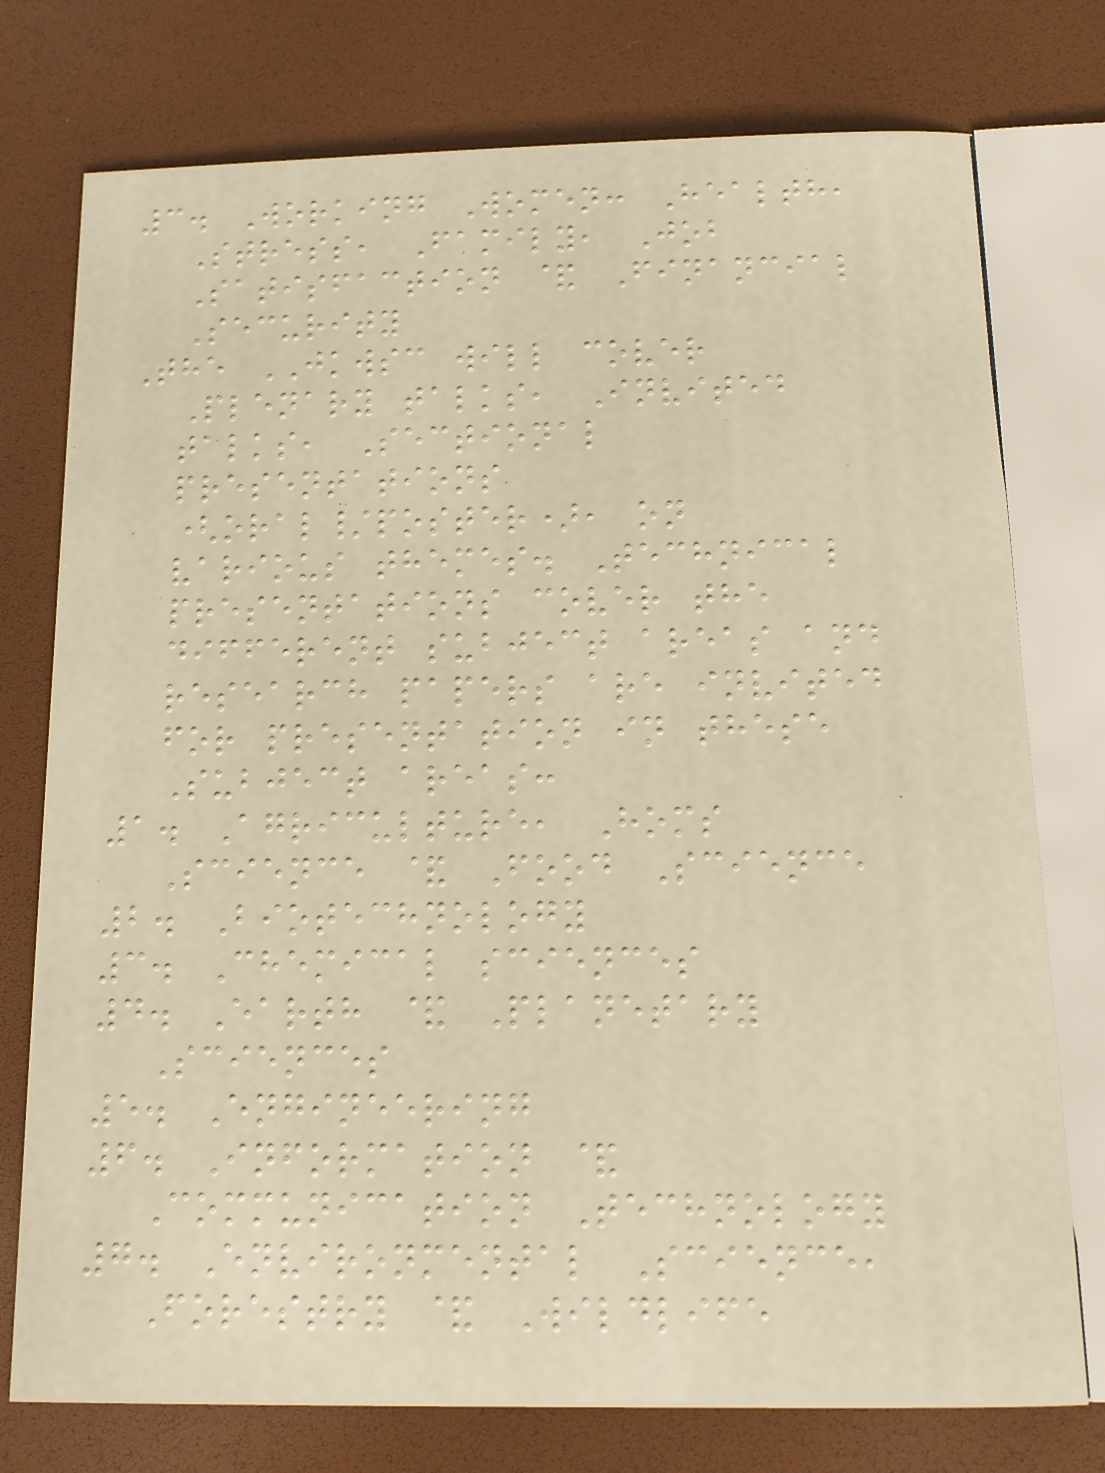3. Working Women: Health,
Stress, Family, Job
Satisfaction & Financial
Security
The JKWSC will cover
Plenary talks, Invited
talks, Sectional
presentations
(oral/poster), on
various themes. Technical
presentations cover the
different subject areas and
research papers are invited
for presentation in these
Subject areas:
1. Agriculture, Homs
Science & Food Science
2. Biotechnology
3. Chemical sciences
4. Earth & Planetary
Sciences
5. Engineering
6. Information &
Communication Technology
7. Environmental Science,
Forestry & Wildlife
